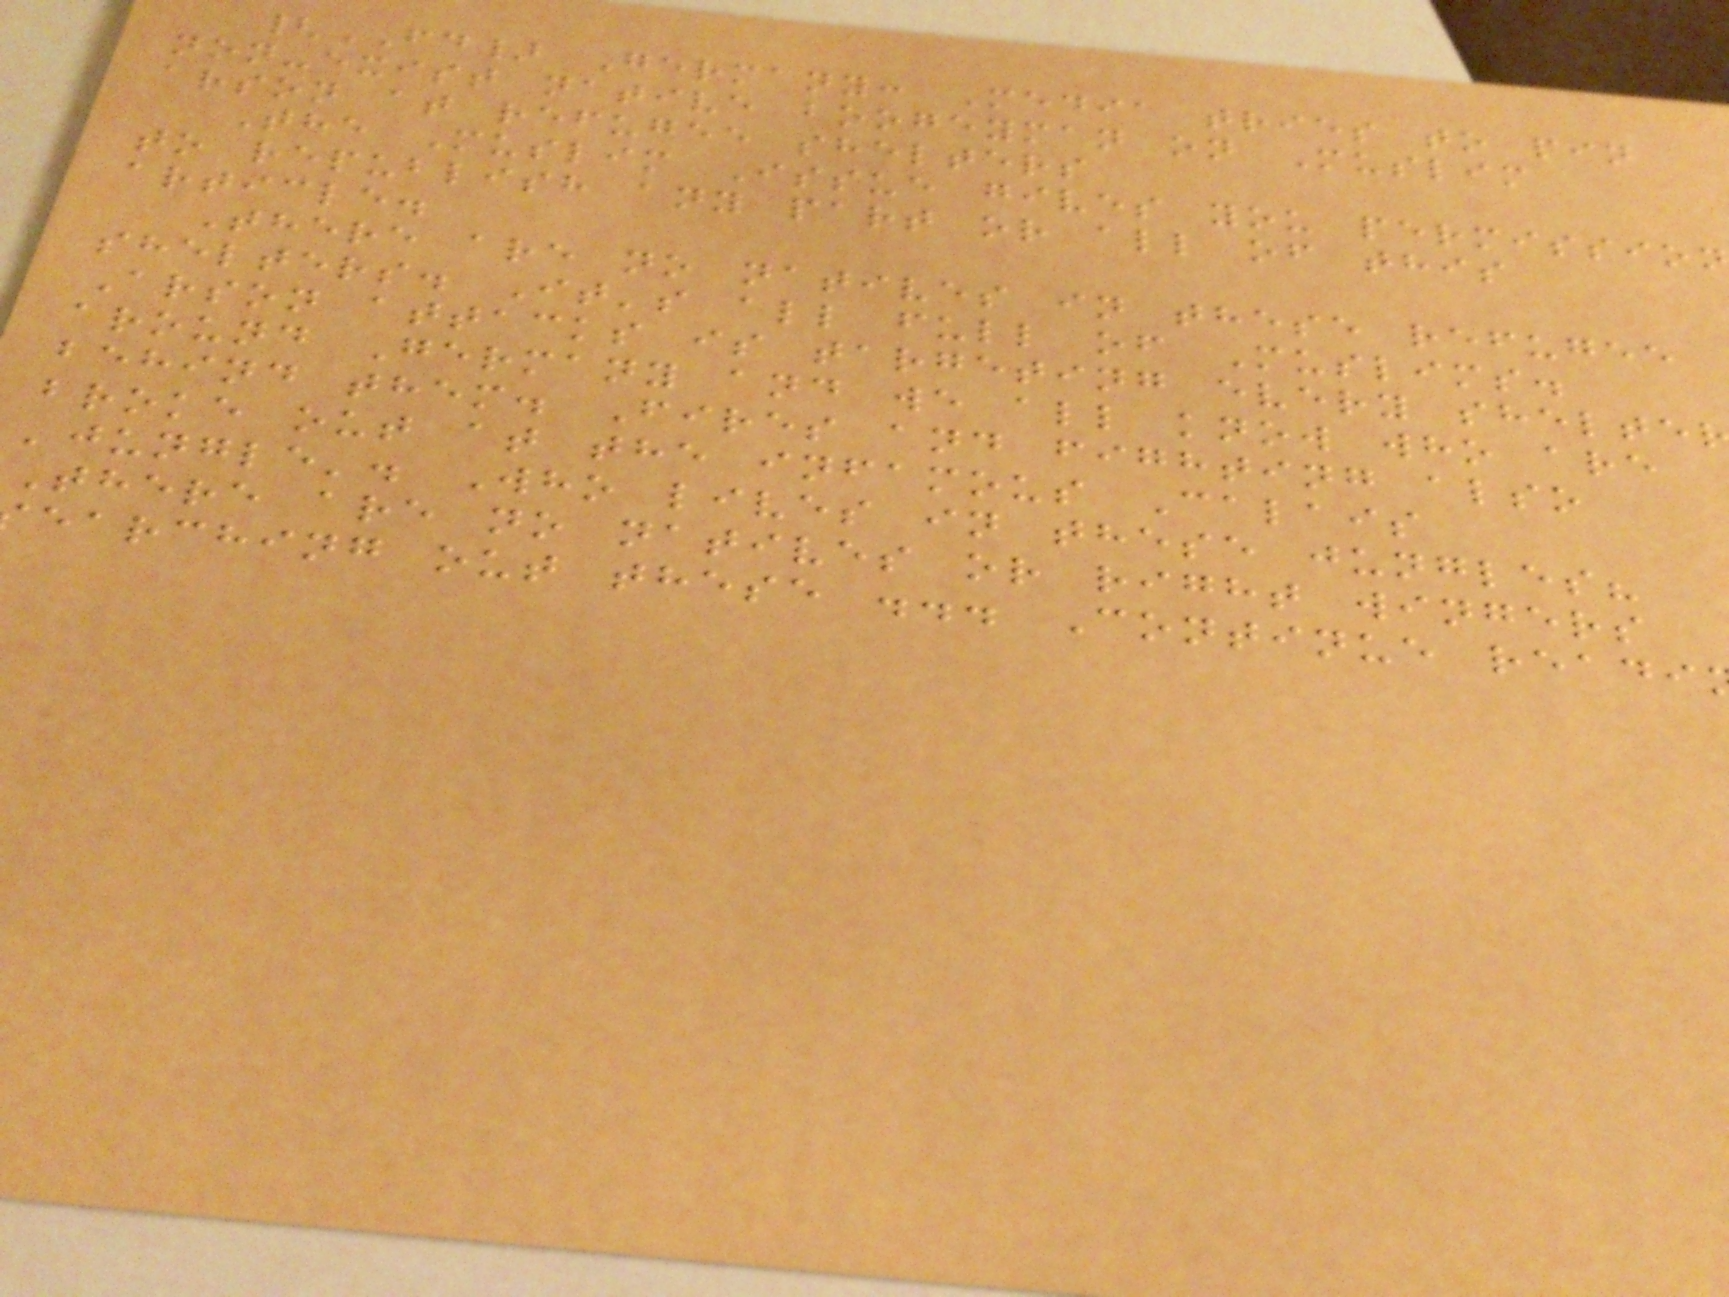{FD} Germany: Media tries to pin
non-exist native boogeyman on Muslim
arson at refugee shelters
The Muslim Issue gives you permission
to republish any part or all of this
article.
There are no natives in these refugee
shelters. It's all full of Muslims.
Arson attacks is targeting every shelte
around Germany and we all know who are
behind them. Fires and fighting also
broke out at the infamous Calais
'jungle'. Who lives in these jungles?
There are no natives or right wingers
earching out these ... Continue readi
